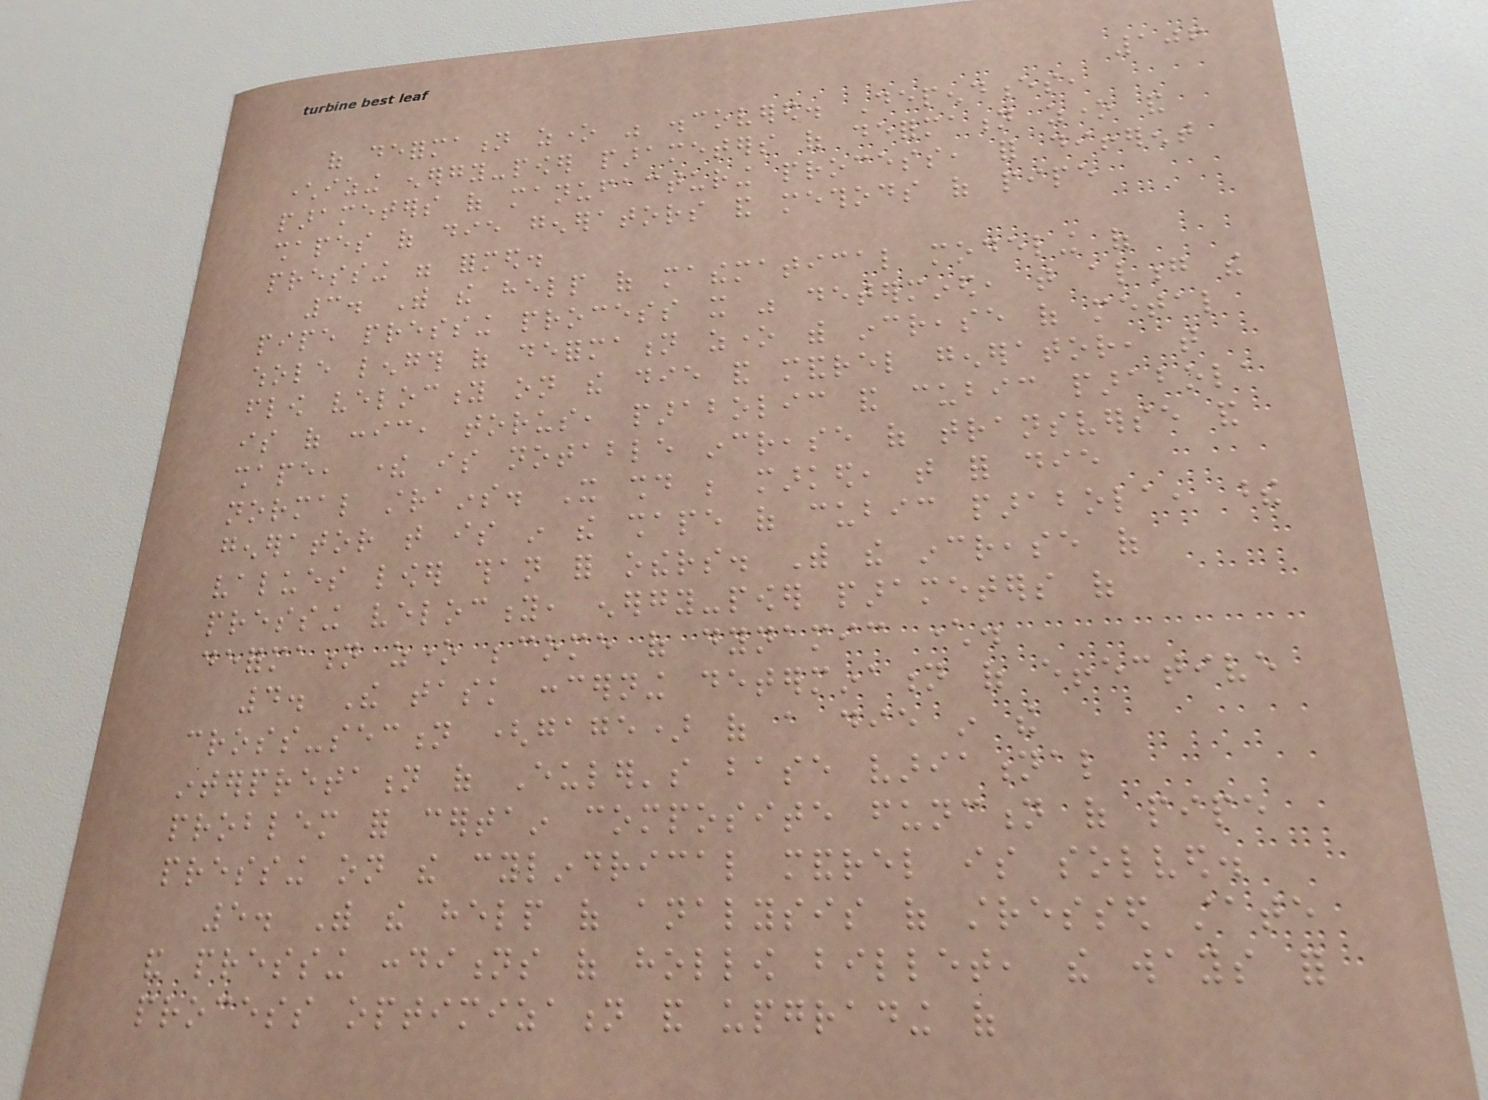106
of deformation zone was discovered. Dependences,
characterizing energy-power parameters of deformation zone and
parameters of manufacturing process, for different
shapes of die generators and methods of pipe
pressing were formed.
3. With the help of mathematical modeling of
pipe pressing process it was determined, that along the
whole length of deformation zone with increase of metal
flow velocity on the die and mandrel generator, that
is of conic, torus, parabolic and cubic parabola
shape, there is notable increase of transverse and
normal strains. It should be marked, that for die
generator that is in the shape of cubic parabola, these
values lower than for others. With the increase of
pressing velocity, energy-power parameters of
deformation zone become of dynamic character.
4. The task concerning determination of effective
cross-section (gage) of a die in the
interpretation of Euler's base variational
problem for certain composite function of pipe
pressing on the cylindrical mandrel is solved.
5. With the help of analysis of stressed state
and pressing conditions of hollow billet, the ways for
process optimization and upgrading of
